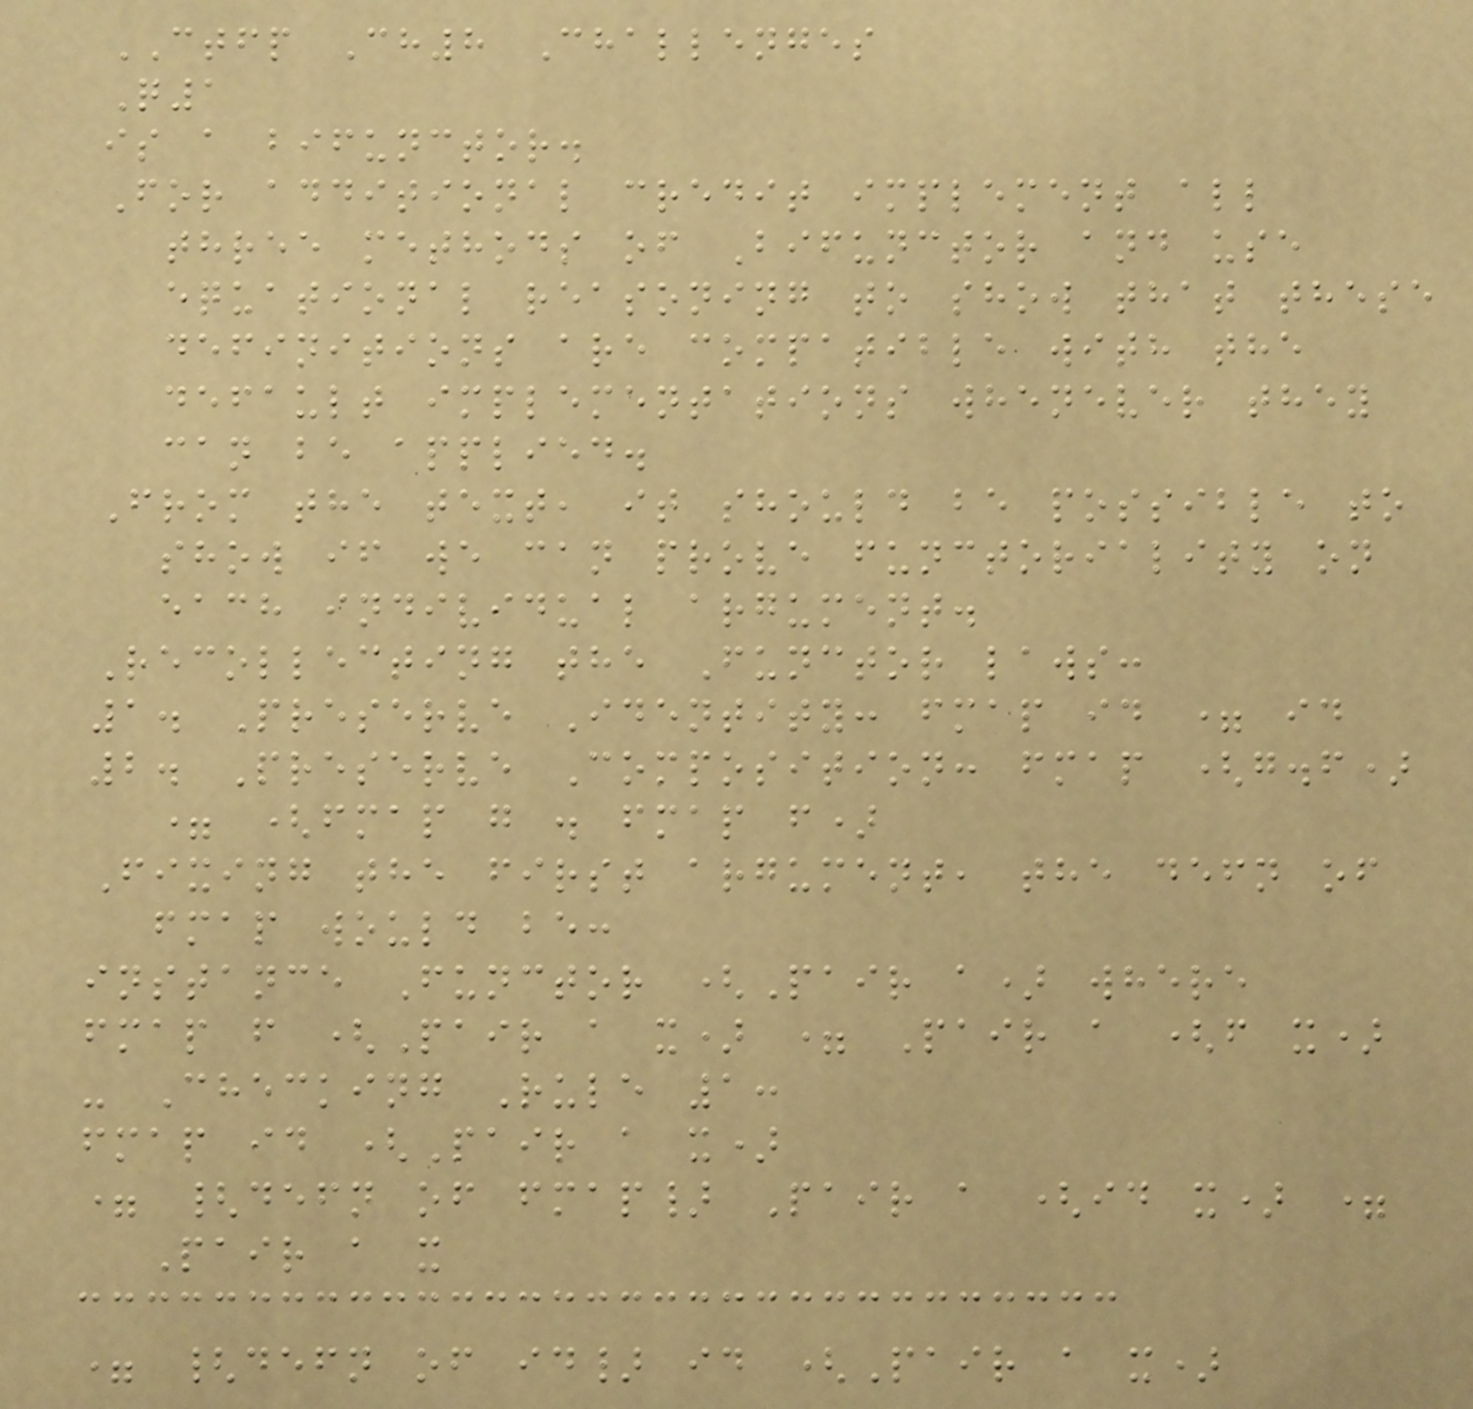CTFP Ch8 Challenges
Q1
is a bifunctor.
For additional credit implement all
three methods of Bifunctor and use
equational reasoning to show that these
definitions are compatible with the
default implementations whenever they
can be applied.
From the text, it should be possible to
show if we can prove functoriality on
each individual argument.
Recollecting the Functor laws:
1. Preserve Identity: fmap id = id
2. Preserve Composition: fmap (g.f)
= (fmap g . fmap f)
Fixing the first argument, the defn of
fmap would be:
instance Functor (Pair a) where
fmap f (Pair a x) = Pair a (f x)
- Checking Rule 1:
fmap id (Pair a x)
= {defn of fmap} Pair a (id x) =
Pair a x
= {defn of id} id (Pair a x)
